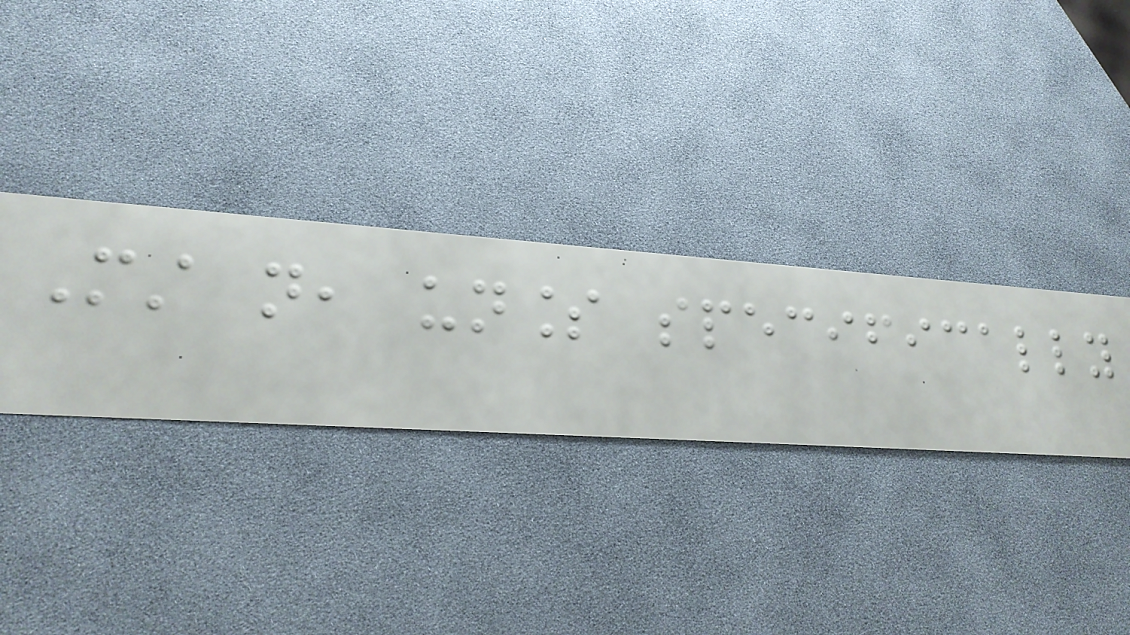Must not, unless specifically
